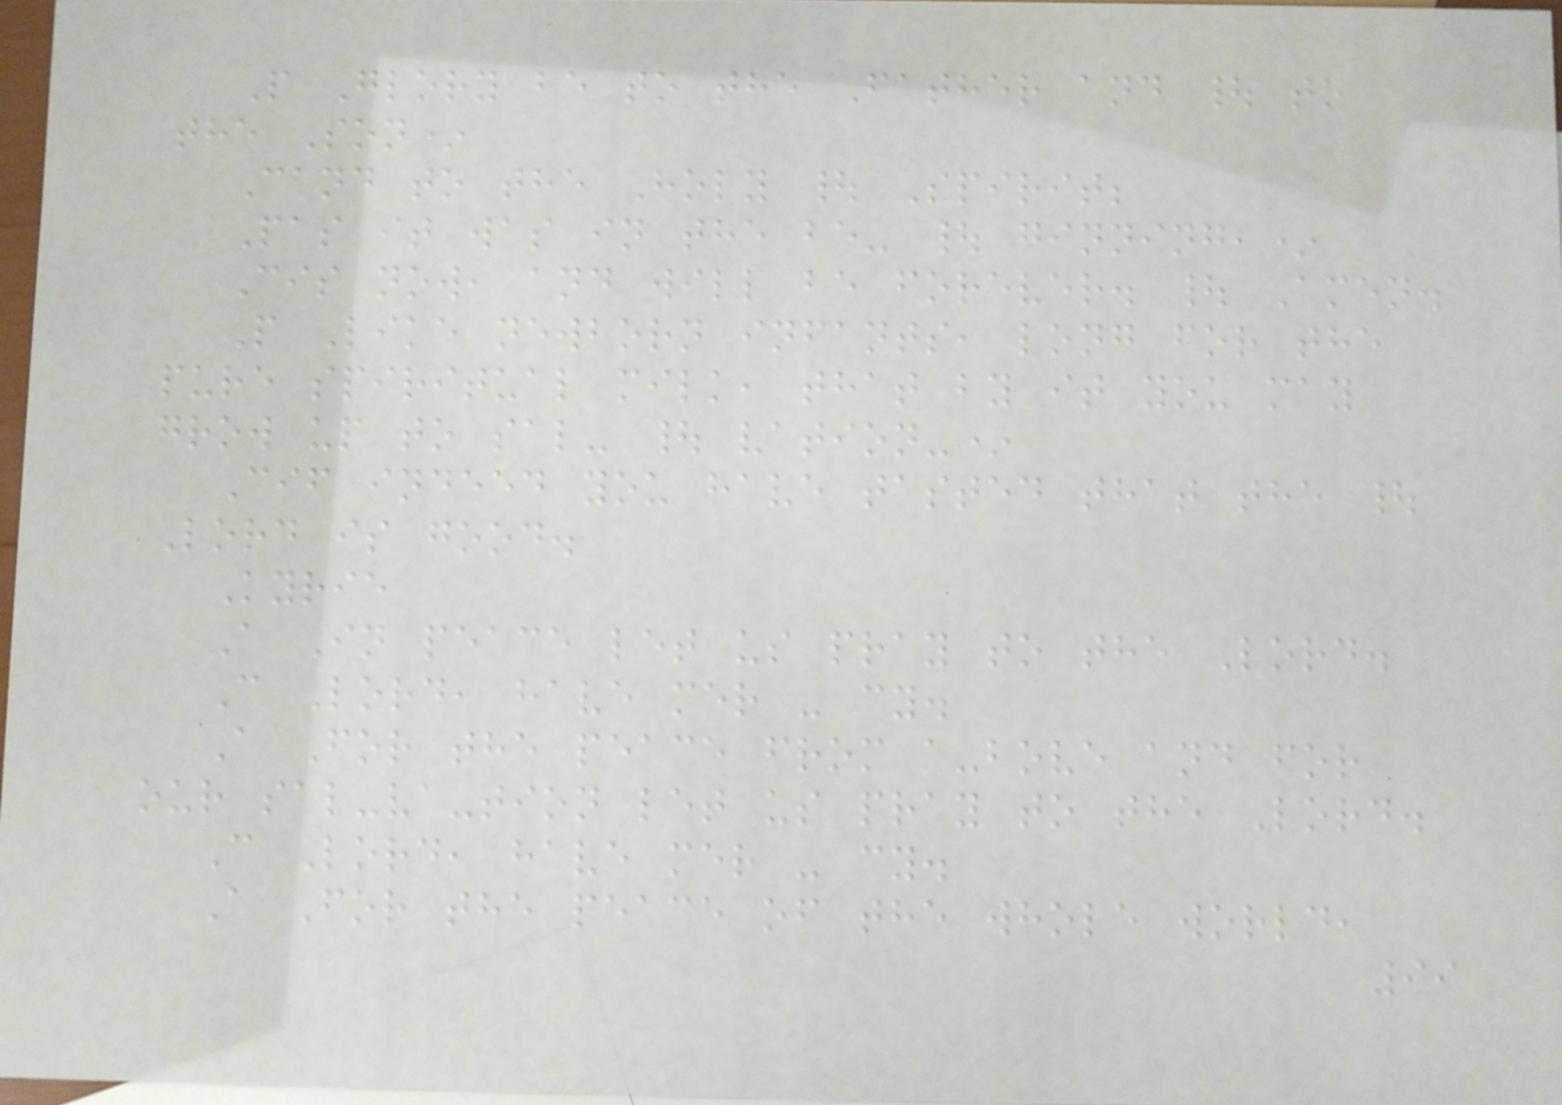P Glory be to the Father and | to
the Son*
Cand to the Holy | Spirit;
Pas it was in the be- | ginning,*
Cis now, and will be forever. | Amen.
P Like newborn infants, long for the
pure spiritual milk, that by it you may
grow up to sal- | vation-*
Cif indeed you have tasted that the |
Lord is good.
Kyrie
A In peace let us pray to the Lord.
C Lord, have mer - cy.
A For the peace from a-bove and for
our sal-va-tion let us pray to the Lord.
C Lord, have mer - cy.
A For the peace of the whole world,
99
